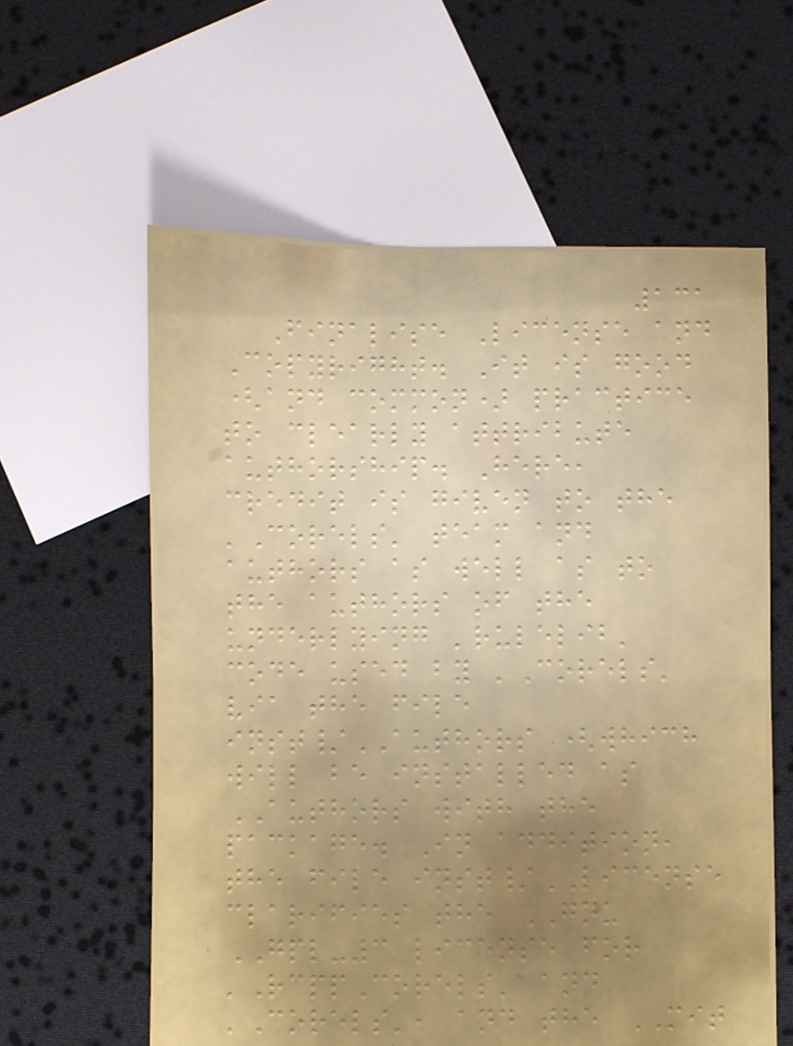131
Finalise License and
Copyright. It is good
(and common) practice
to clearly attribute
authorship. Here,
credit is given to the
'Corels' team and
authors as well as to
the authors of the
underlying 'rulelib'
code used by 'Corels'
via the file
inst/AUTHORS (which
will be installed as
AUTHORS with the
package. In addition,
the file inst/LICENSE
clarifies the GNU
GPL-3 license for
'RcppCorels' and
'Corels', and the MIT
